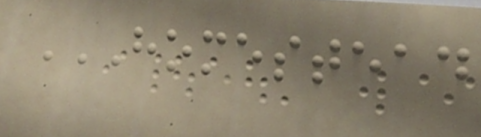HOMESTEAD
